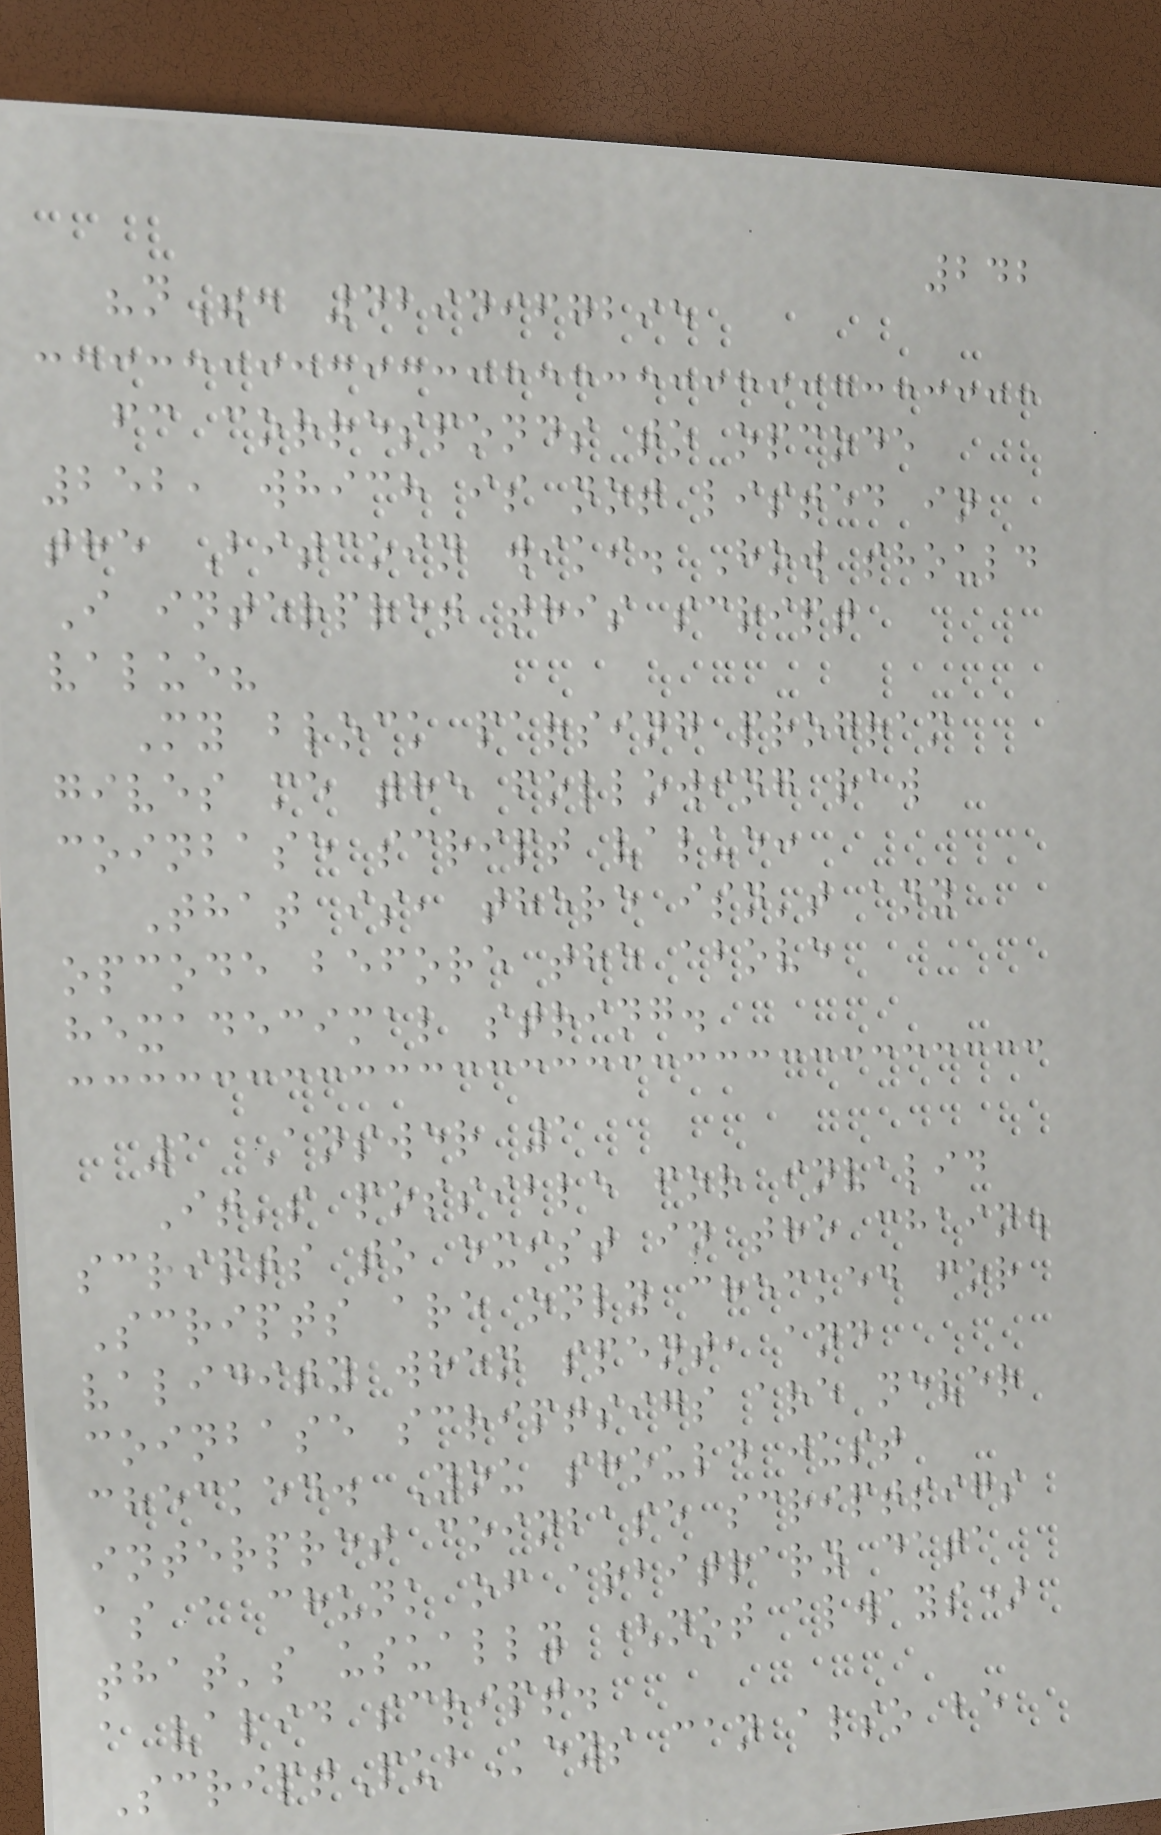242
"n": 4294967295
fc corresponds to opcode
252, which is not listed in
the Bitcoin wiki. How should
I interpret this script
value?
My block parsing program
gives me the following raw
coinbase script value:
That is, there isn't any
opcode before the above
hexadecimal string.
1 Answer 1
It's possible for invalid
scripts to exist in the chain.
Scripts are only checked for
validity when spent, and
coinbase scriptsigs are never
checked. You should just
interpret coinbase scriptsigs
as a chunk of arbitrary data
that's usually (not always)
a valid script.
ScriptPubKeys can also be
